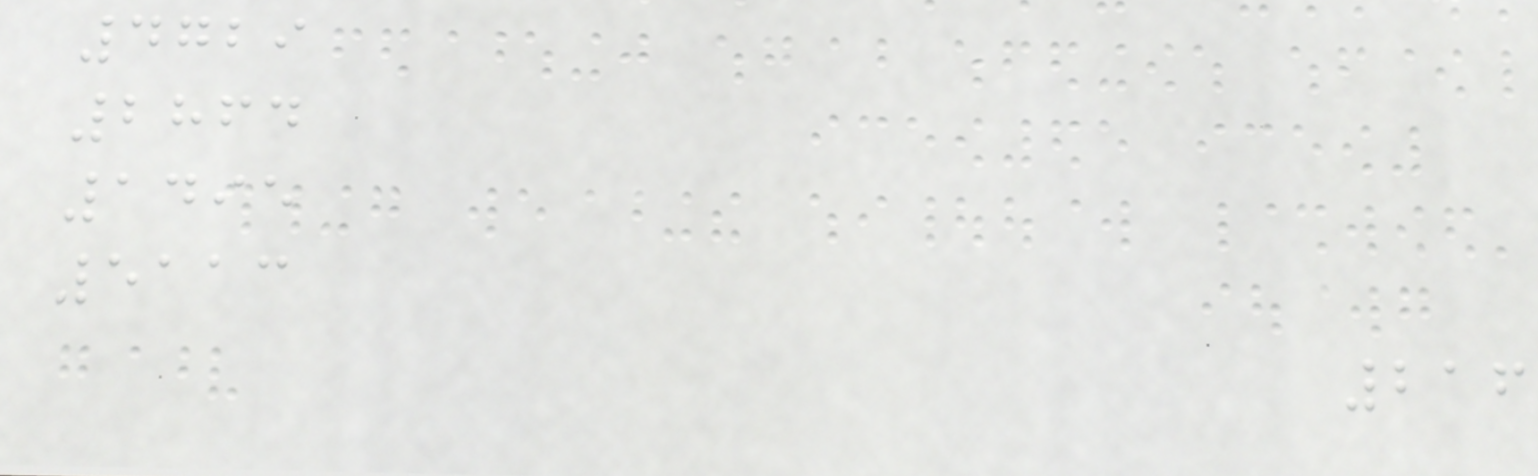4729
2864
1495
5113
216
